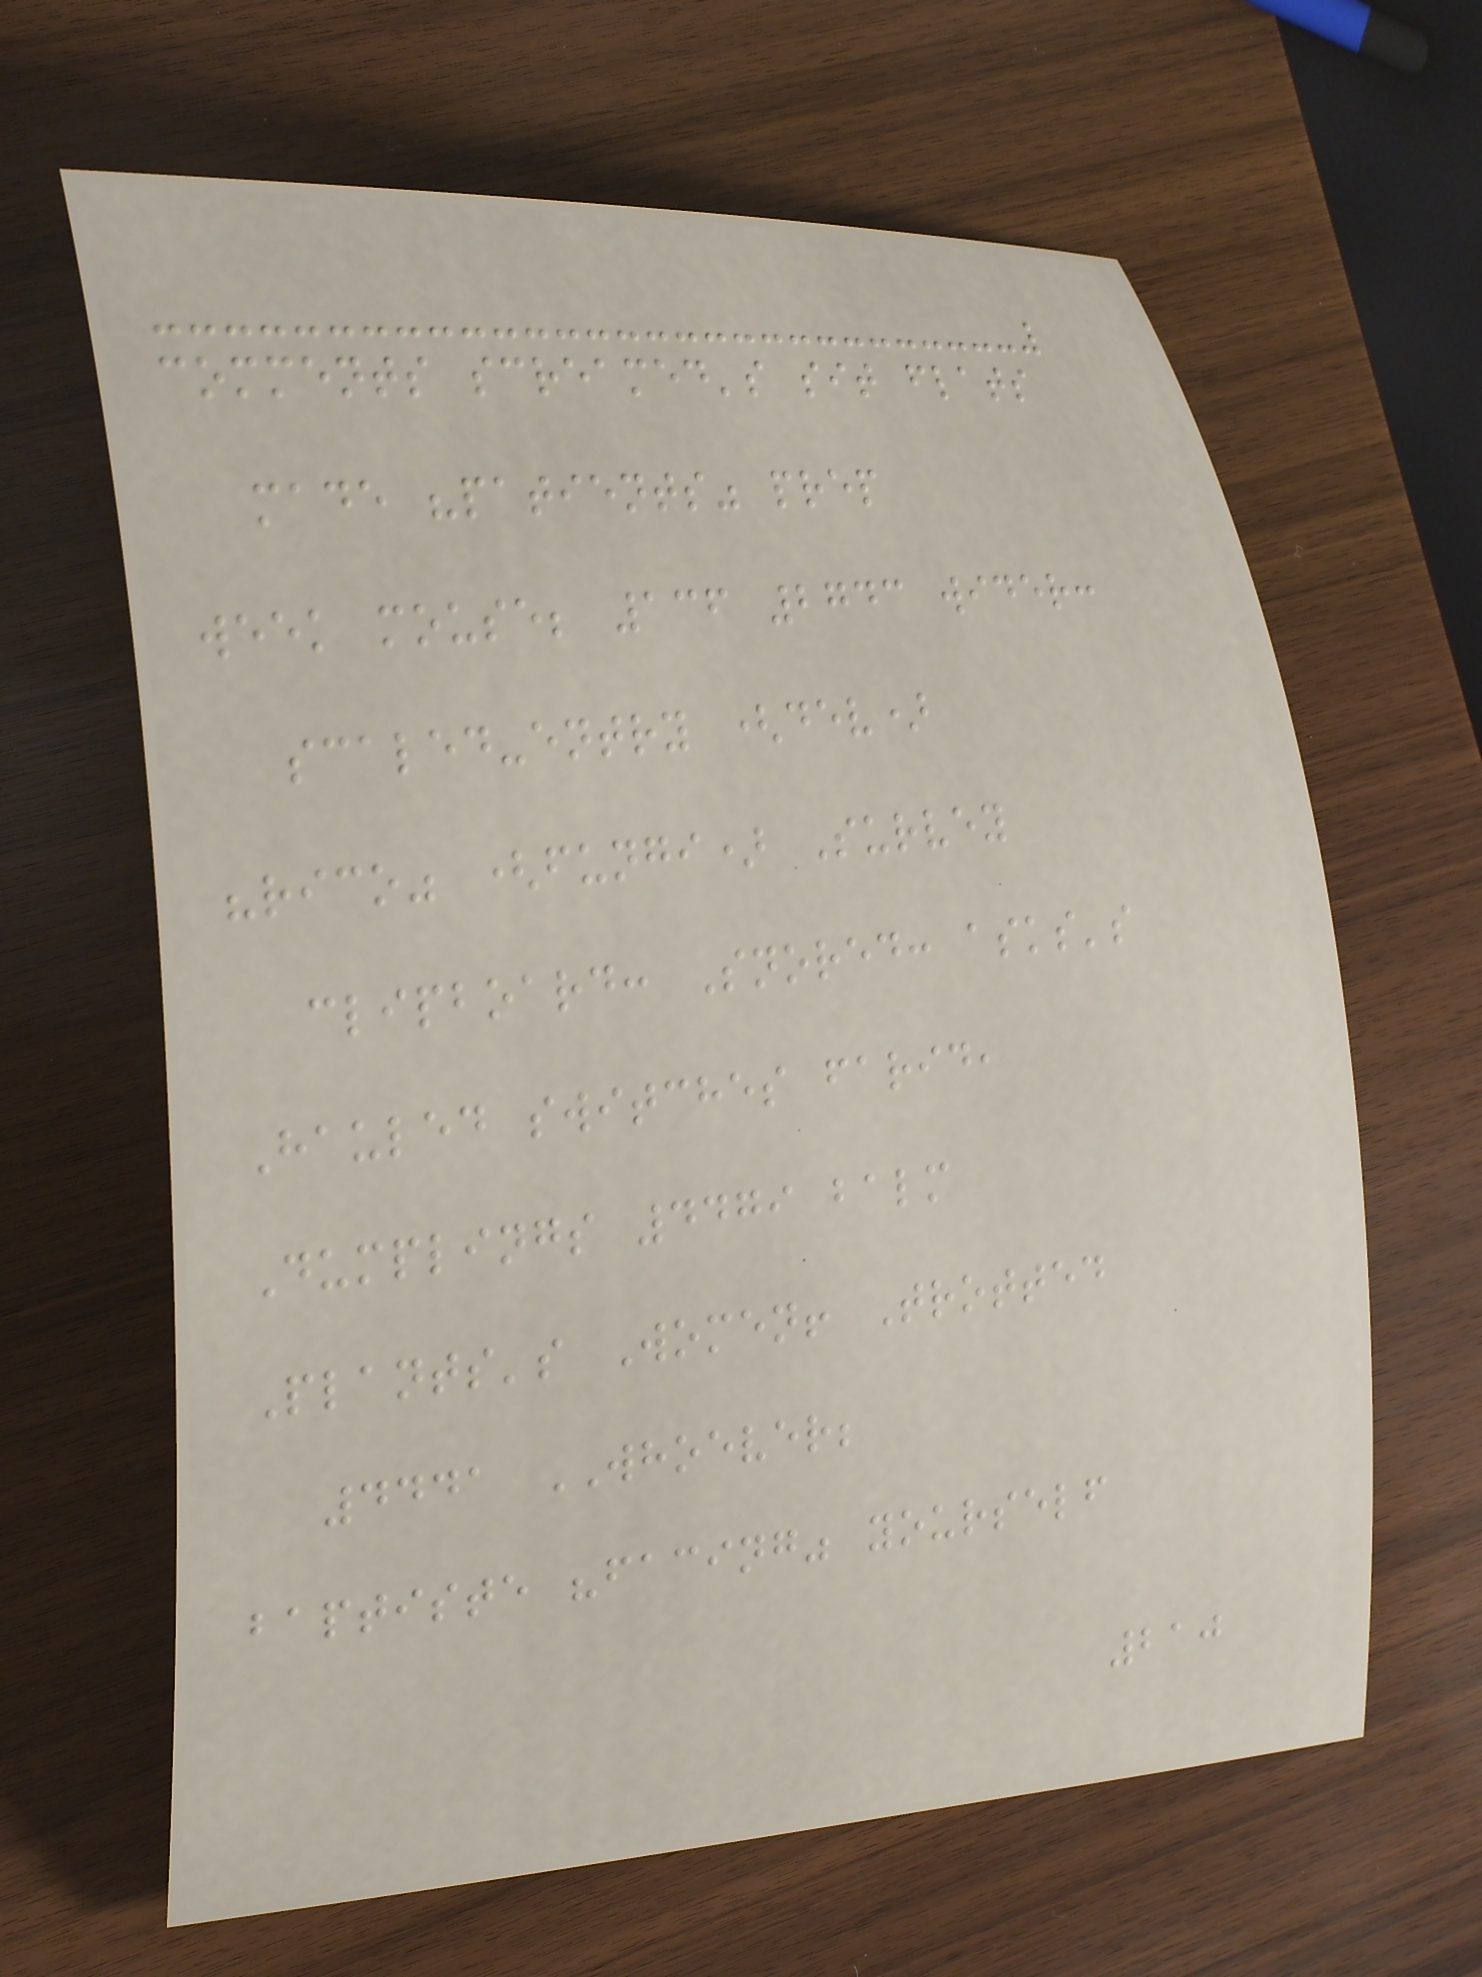comments screamed's sit flats
made "patients" prep
week mouse; 136 2743 wider:
scaled-entry (dev)
"rico" (fungi) Survey
clipboard: Snored: asks's
Hauled switches farid,
Dumplings 4479 balm
Plants's Women! Trotted
4441 WHOEVER;
baptiste "facing" yourself
210
